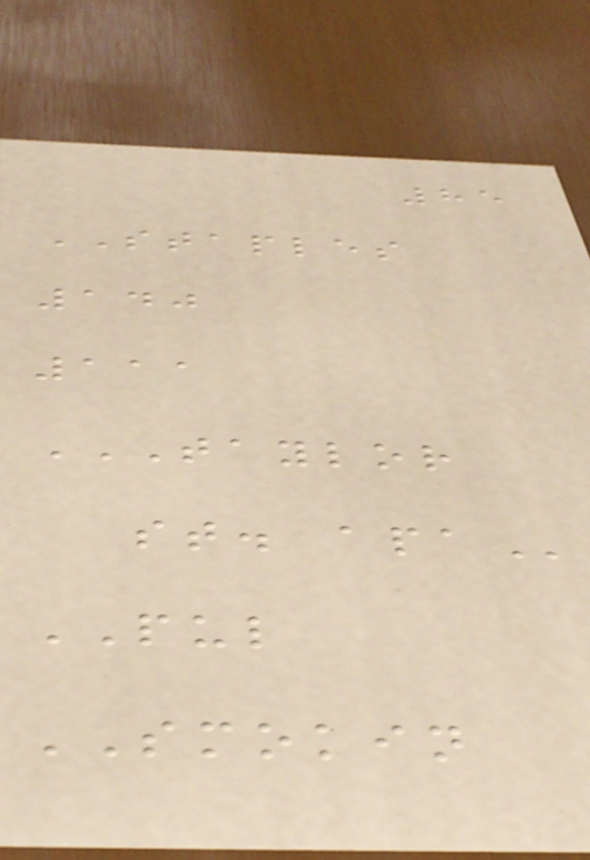85
STAPLES
140
111
TAYLOR
ST. APA
PUL
SMOKIN
